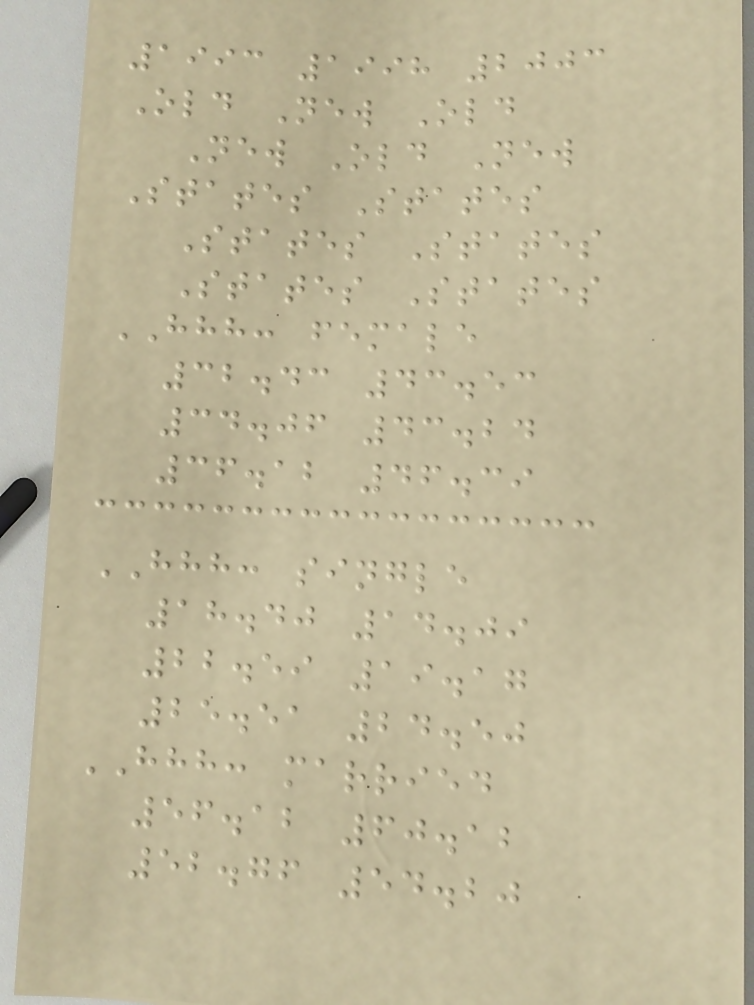1993 1998 2003
Old New Old
New Old New
States States
States States
States States
HHH: female
32.43 43.53
34.06 43.24
36.12 46.39
HHH: single
18.40 14.09
22.59 19.17
25.51 24.50
HHH: married
56.12 60.12
52.76 54.20
